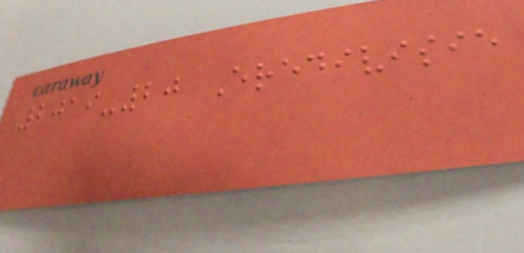2019-20 Eredivisie
